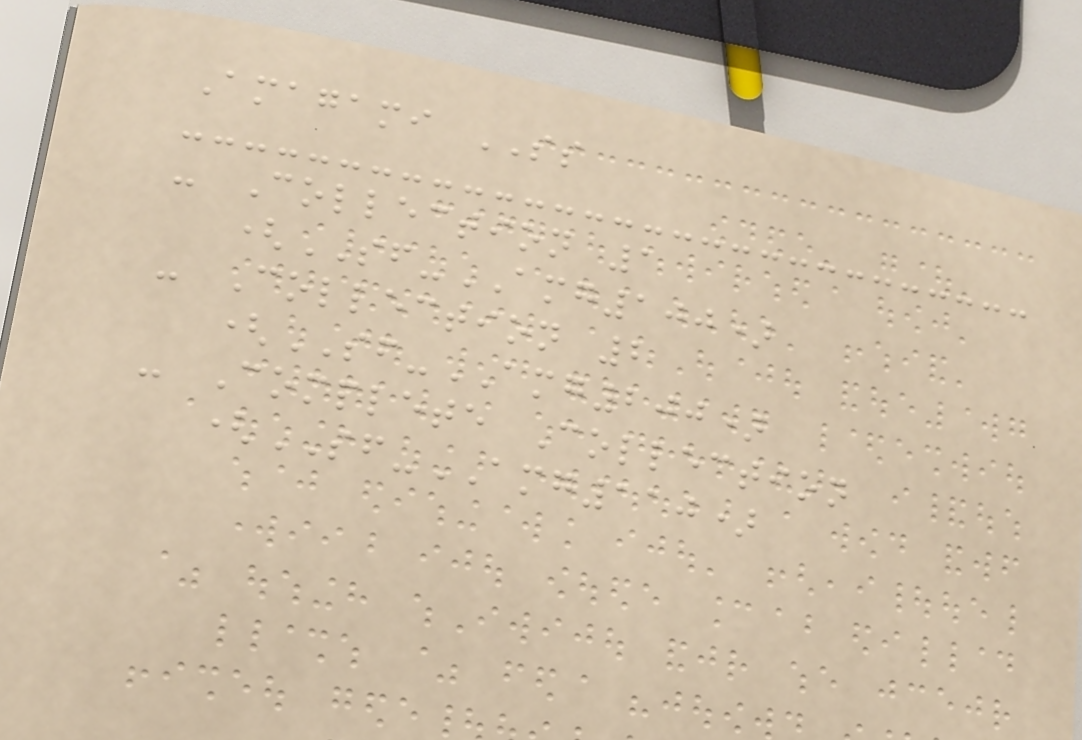Amagami SS
- Collection 1
(SF-AMG100)
- Collection 2
(SF-AMG200)
- Complete Collection
(SF-AMG110)
